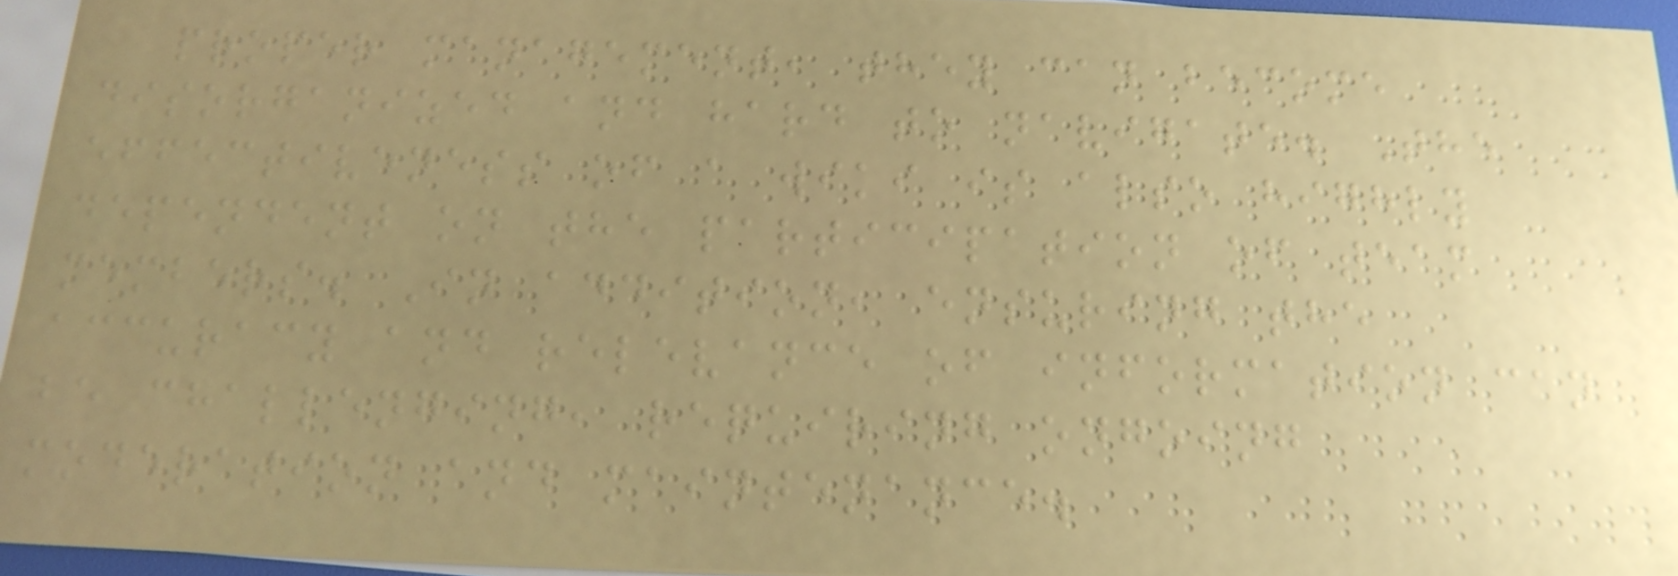proper management, they can become
disorganized and hard to navigate. The
effectiveness of a wiki is also highly
dependent on the participation of team
members. In addition, ensuring the
accuracy and relevance of information can
be challenging, requiring ongoing
moderation and maintenance.
